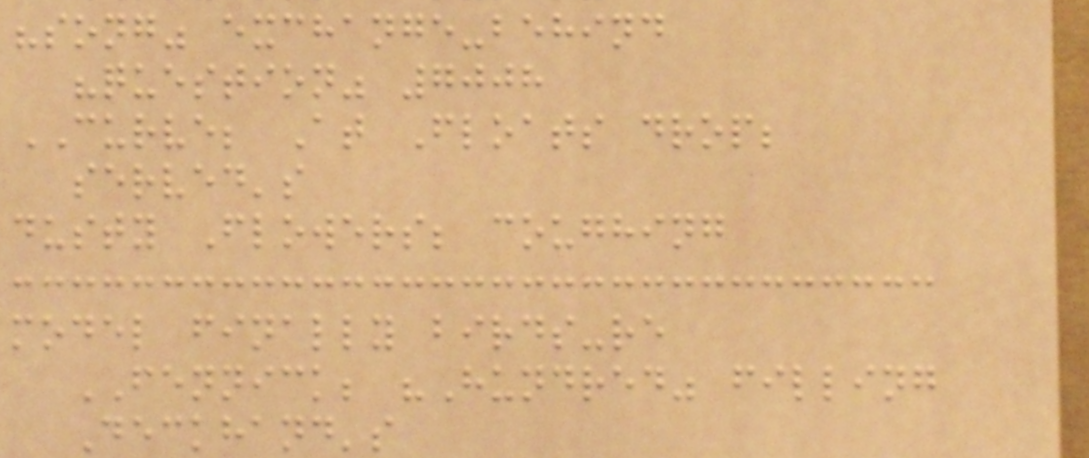"song" exchange-behind
"question" 7008
CURVE; At Floats drop;
served's
dusty Flowers; coughing
model finally birds-re
FENNICK; "Hundred" filling
Deckhand's
